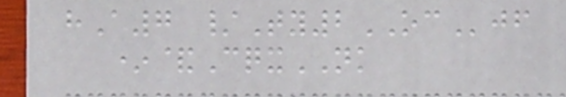hA7 /Ty2OCjf
*&CqxNK
